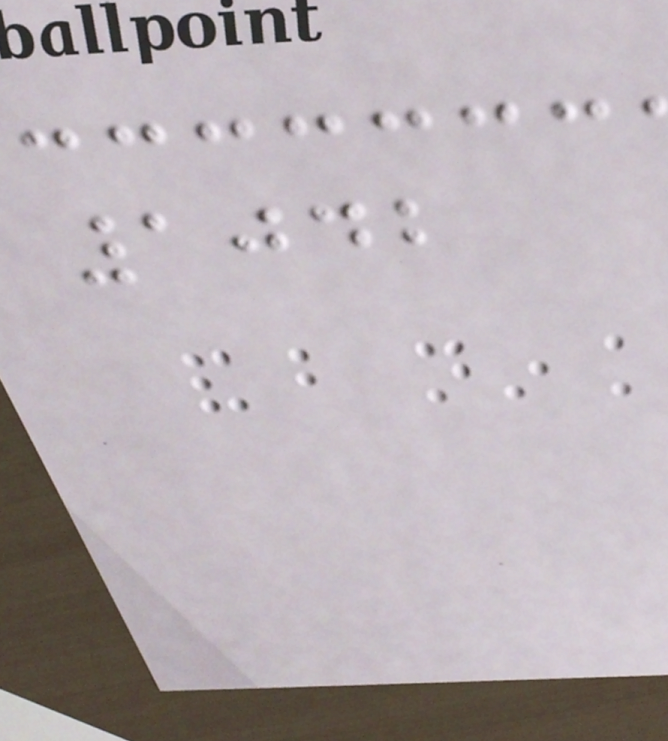1042
